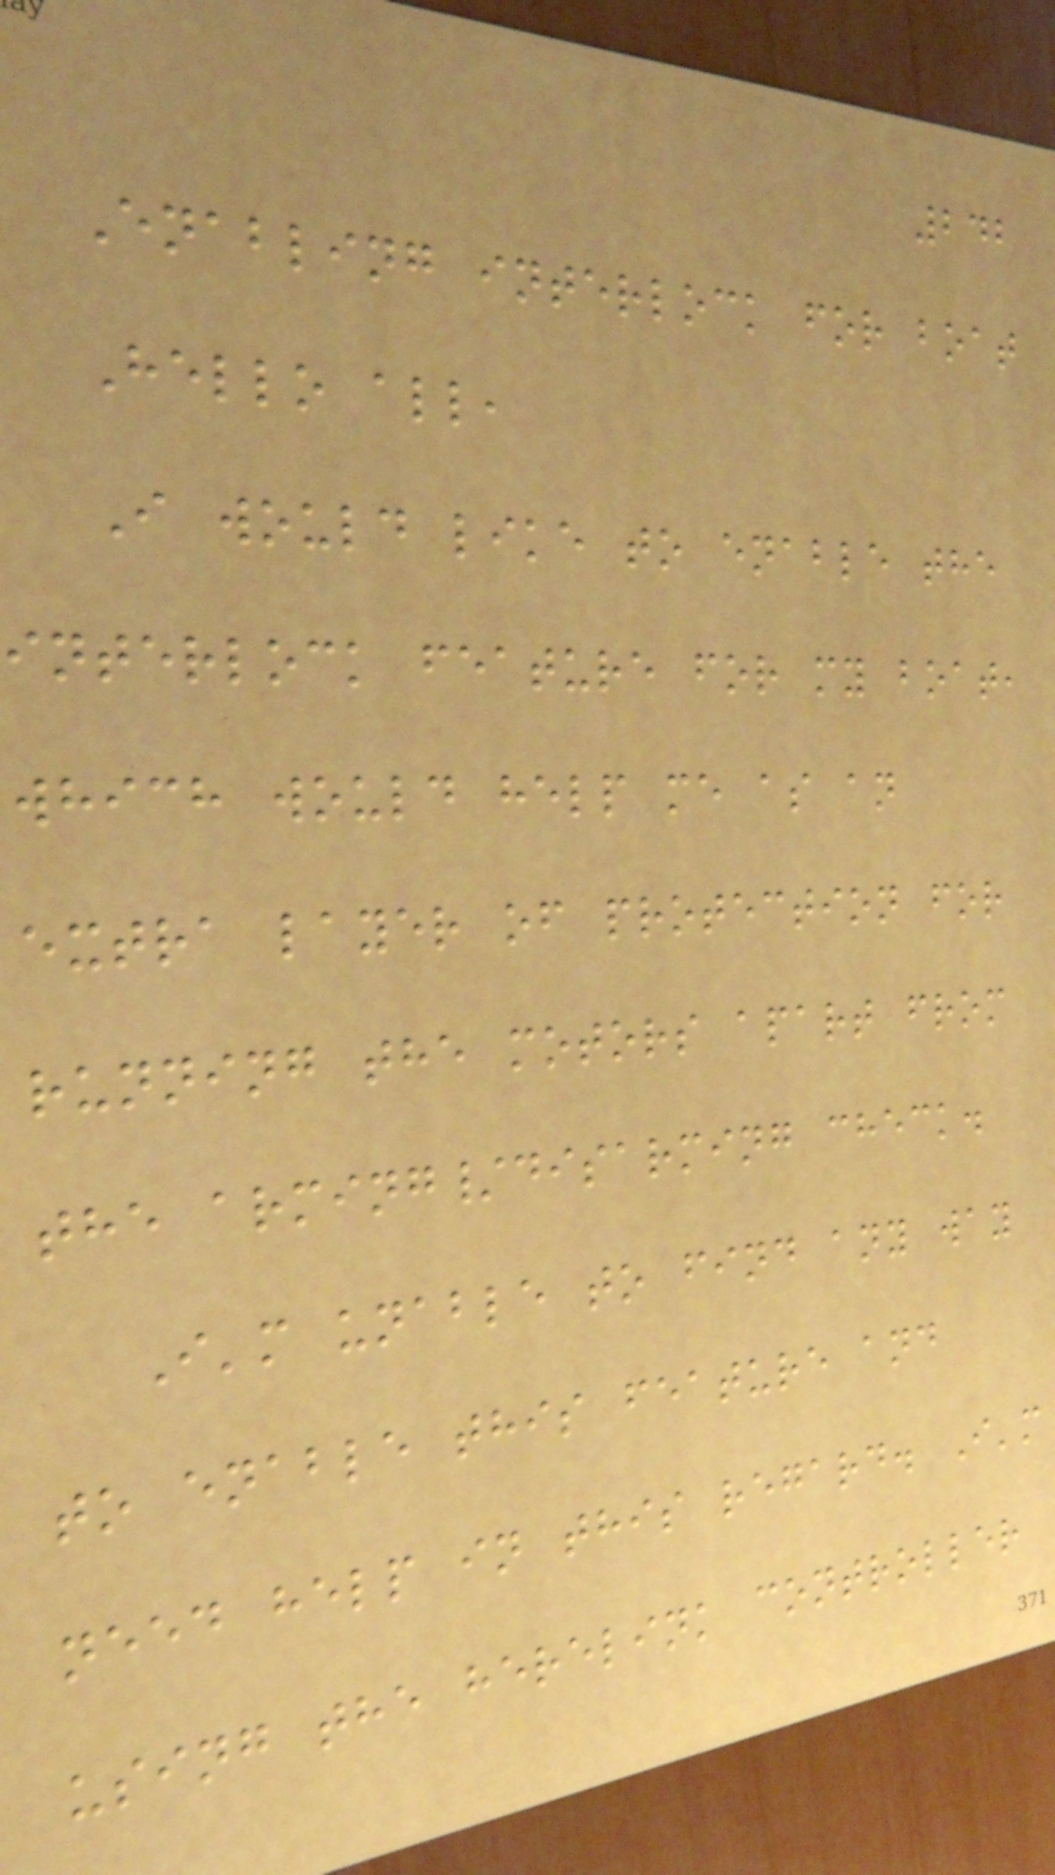242
Enabling interlock for boat
Hello all,
I would like to enable the
interlock feature for my boat,
which would help me as an
extra layer of protection for
running the motors apart from
the arming/disarming check.
I'm unable to find any way
to enable this feature and
need help in this regard. I'm
using the herelink controller
